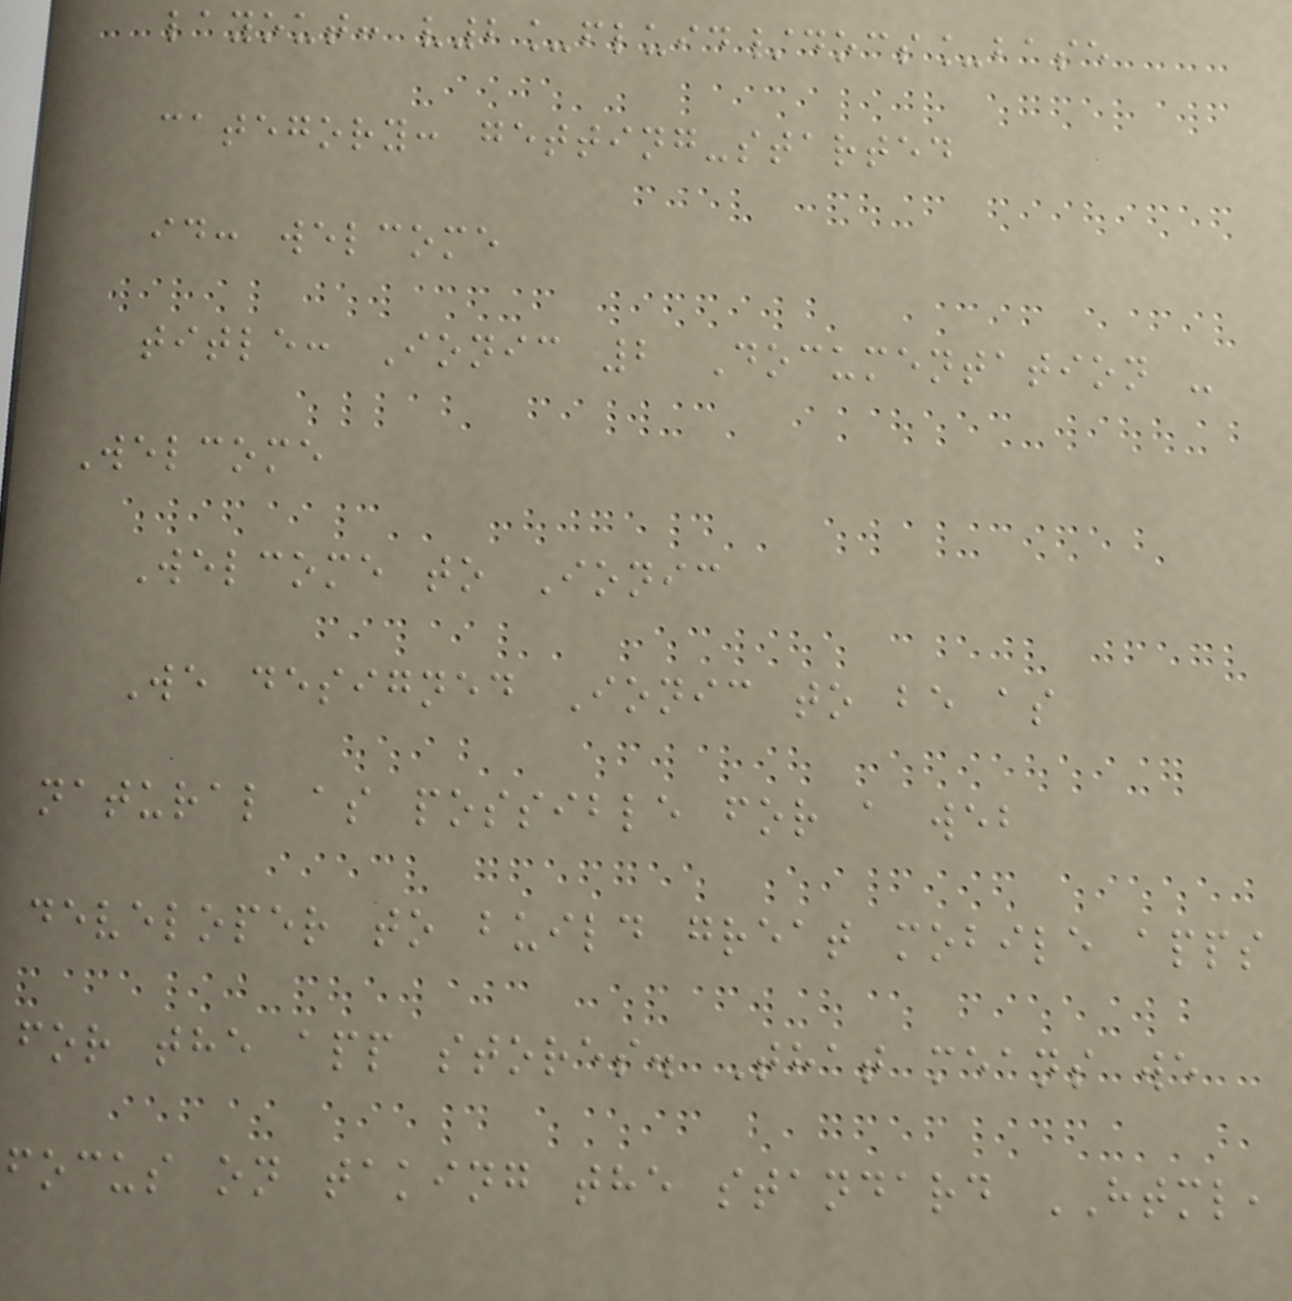layout: v2_fluid/docs_base
category: getting-started
id: welcome
title: Ionic 2 Documentation -
Welcome
Welcome to Ionic
We designed Ionic to be as
natural as possible for a web
developer to build great mobile apps
for the app stores. That means we
focus on taking the standard HTML,
